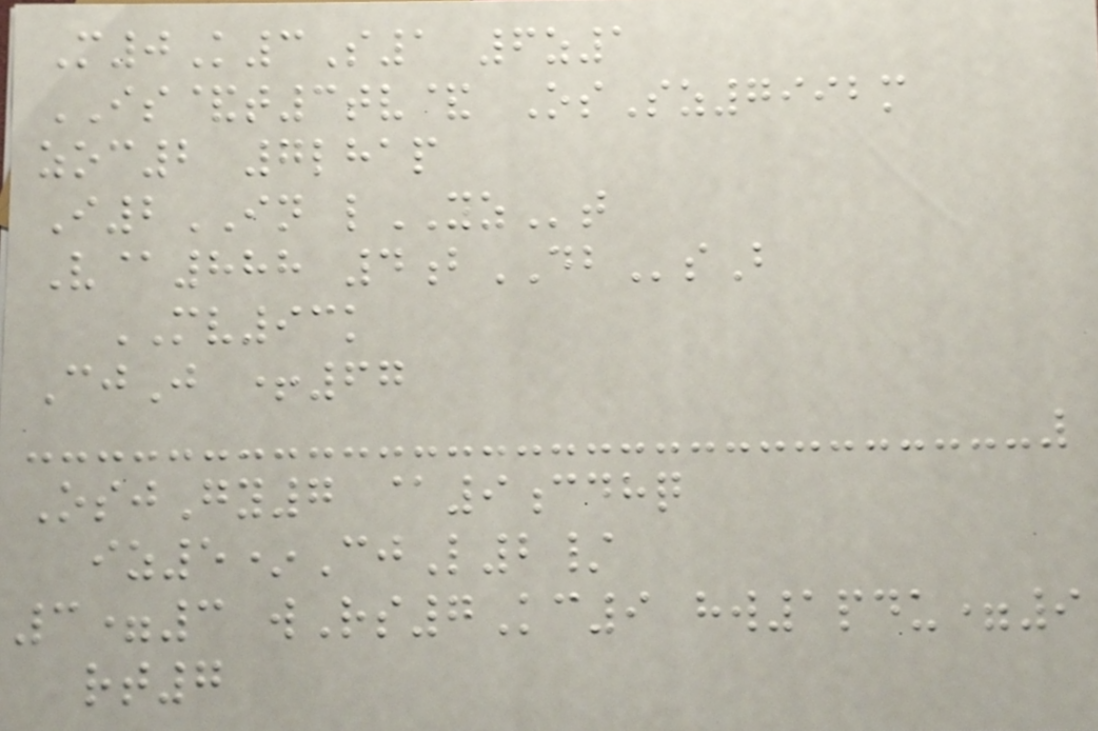M0K3S1 6z1
IS&t3tv& OsSz7992m
zoc2 7lhap
I2IN lYZt
V@888 4bDBsB
MV93k
CjJ +67
OsjGy7 @9cdhq
iz5*CjL2/
3=3 wRs7Kc9 hw1pdu=9
rt7
